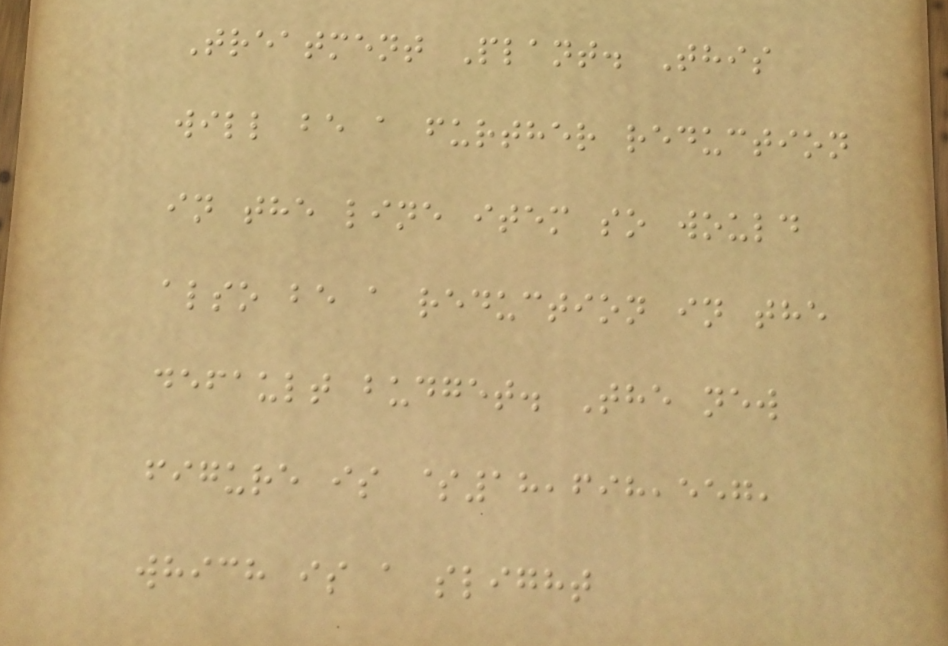Treatment Plant. This
will be a further reduction
in the line item so would
also be a reduction in the
default budget. The new
figure is $18,698,557,
which is a slight
